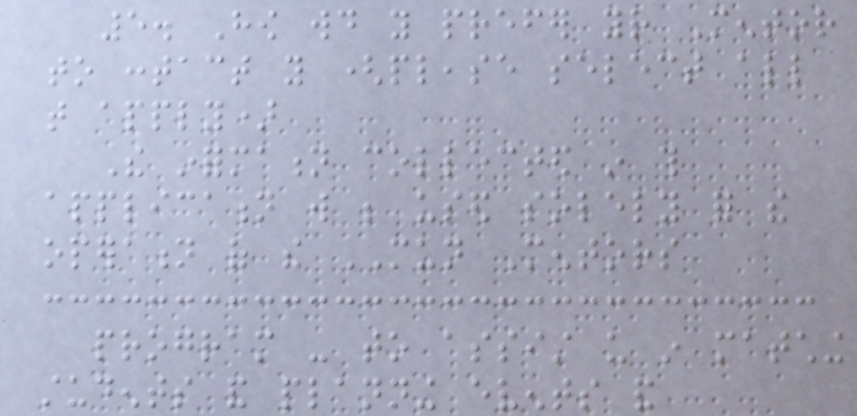5. How would you prefer your Mentor
to contact you (please select all
that apply)
The information collected in this
application will be used solely for the
operation of the MUN Mentors
program - to assist us in matching
students and planning events and
